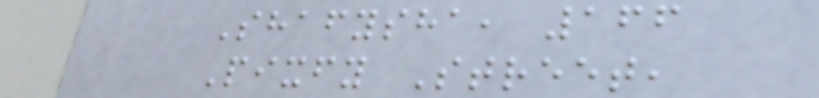Shafysha, 166
Pixfy Street,
